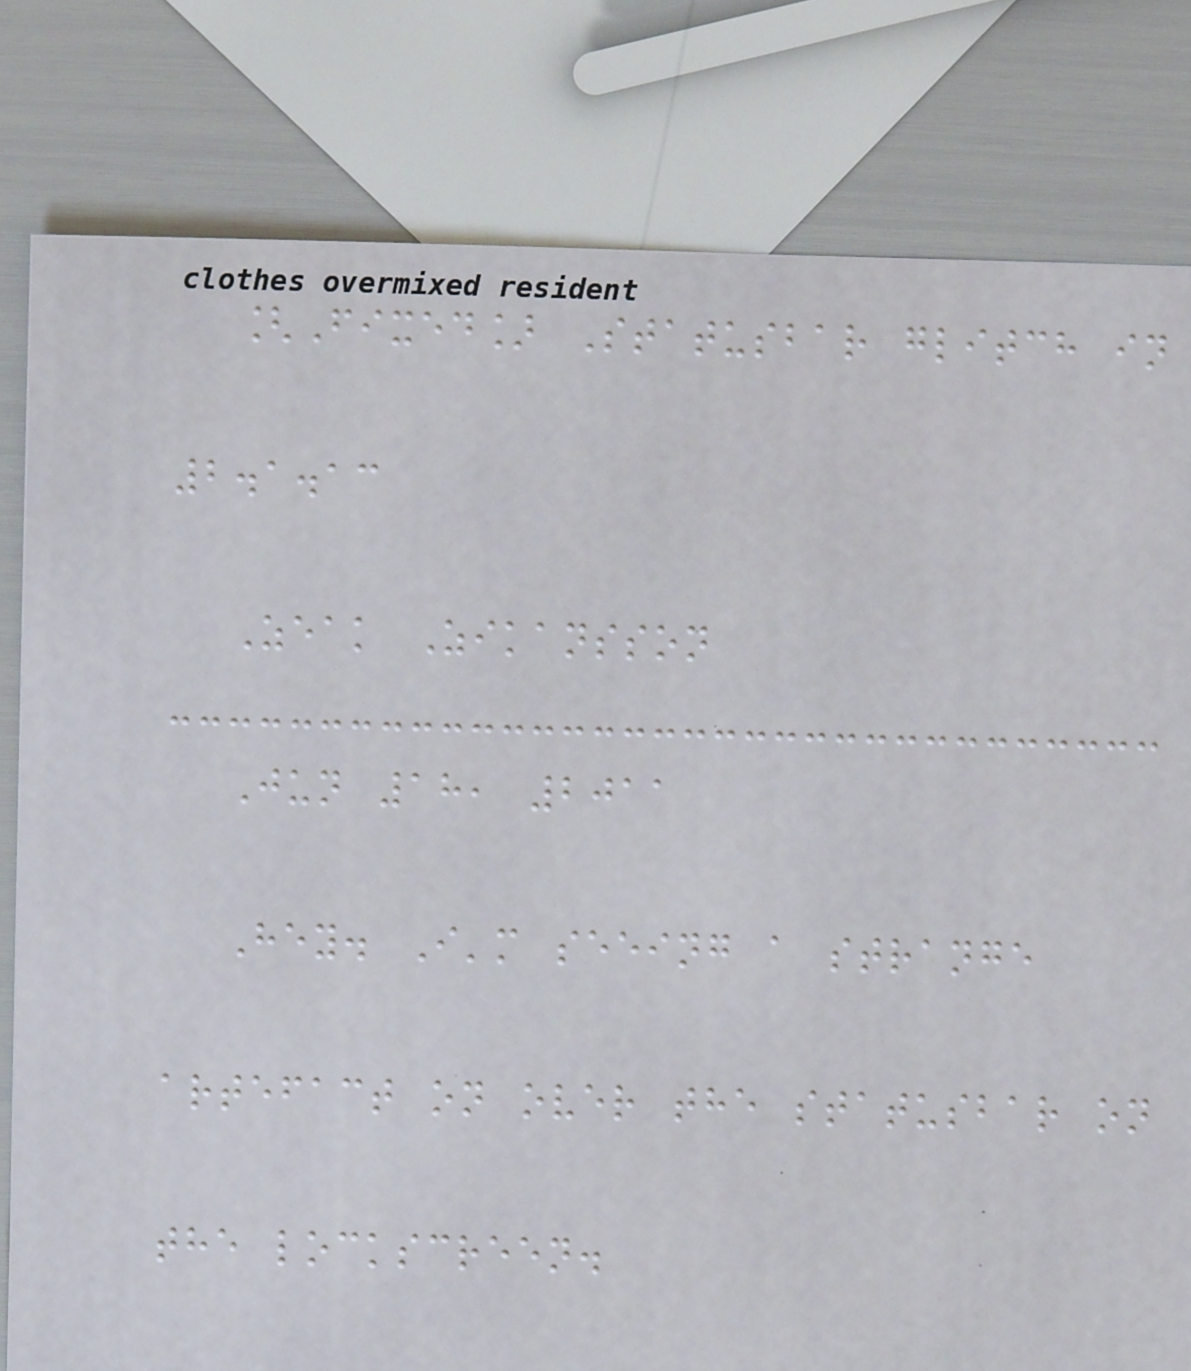[Fixed] Statusbar glitch in
2.1.13
Zeak Zikansson
Jun 18, 2011
Hey. I'm seeing a strange
artefact on over the statusbar on
the lockscreen.
